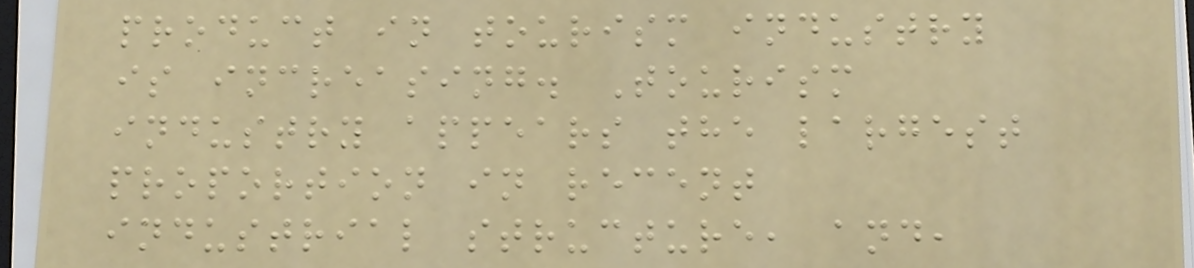product in tourism industry
is increasing. Tourism
industry appears the largest
proportion in recent
industrial structure, and,
